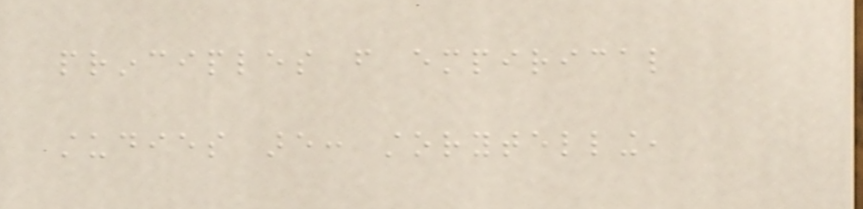principles from empirical
studies are: storytelling,
